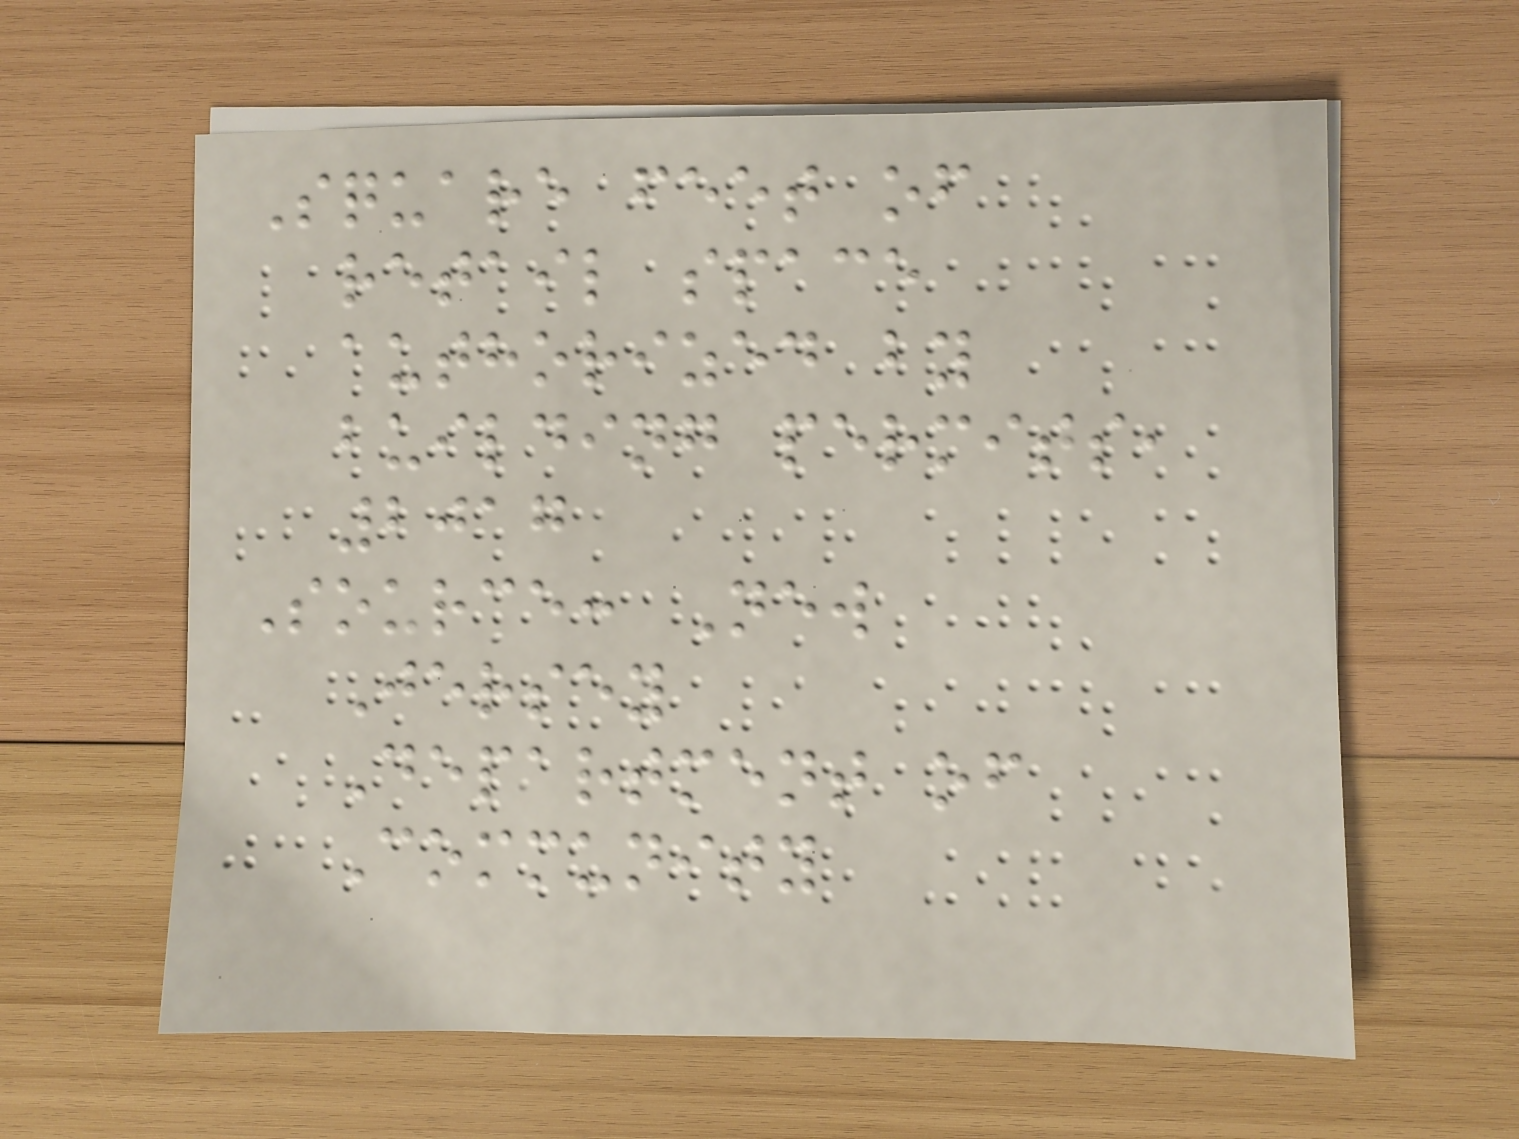Square feet of
retail space
authorized by
building permits,
2017
Source: New
Jersey
Department of
Community
